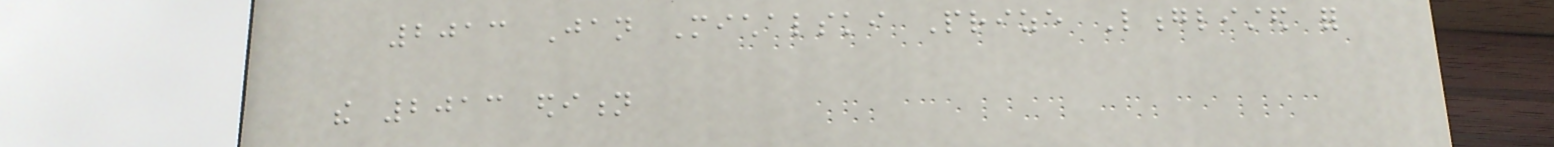2013 Jan Michalski Prize Longlisted for
the 2013 edition
